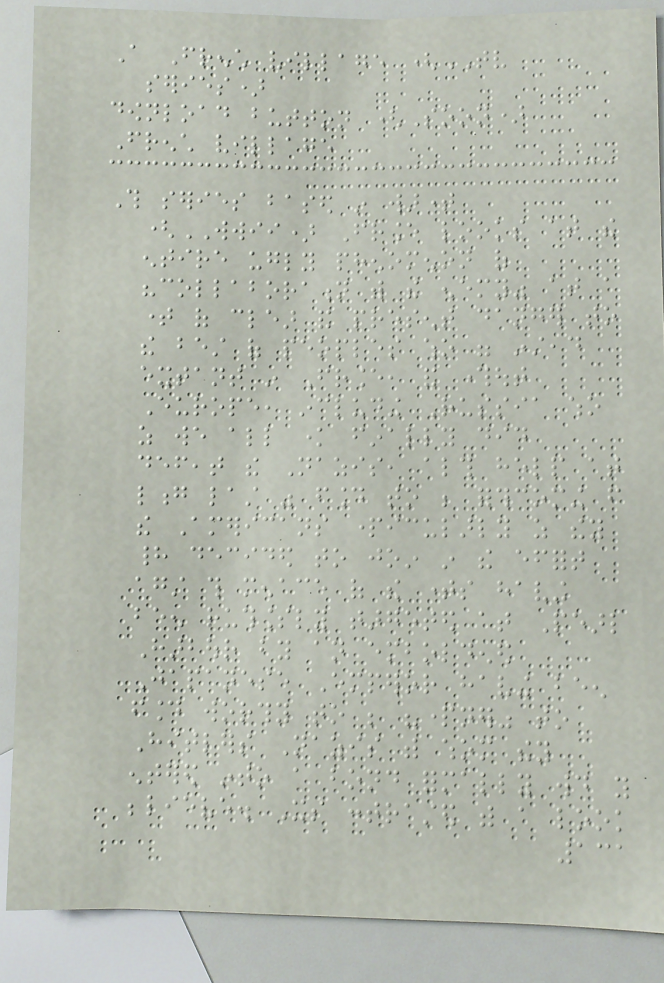A French village (TV
series)
download button (Soon)
French village
This series based in wartime
(WWII) France looks at the
entire ugly phenomenon of
"collaboration with the enemy" at a
time of clear and present danger to
the best of peoples who were instead
extant in France, and throughout
Europe, including Russia who
as we all know finally did
defeat the Nazis, although help at
long last was found to be forthcoming from
the Americans particularly as they
had decided to join in the effort
against this menace of the times having
been ruthlessly targeted at Pearl
Harbour by an emboldened
Japanese Emperor having been
found worthy to be "partner" to
Hitlers Nazis with whom they
entered into a bond formally would you
believe. Its contrasted with a look
131
